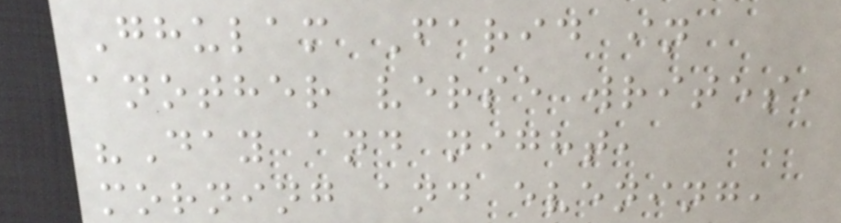Ghulam Farid in
another verse writes,
"Day and night,
morning and evening,
